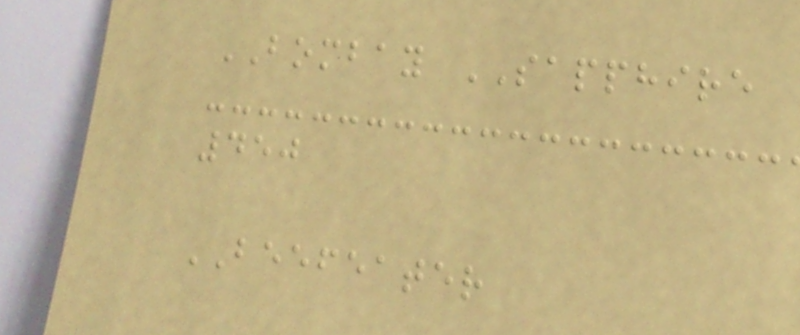BOMBAY SAPPHIRE
450
BEEFEATER
